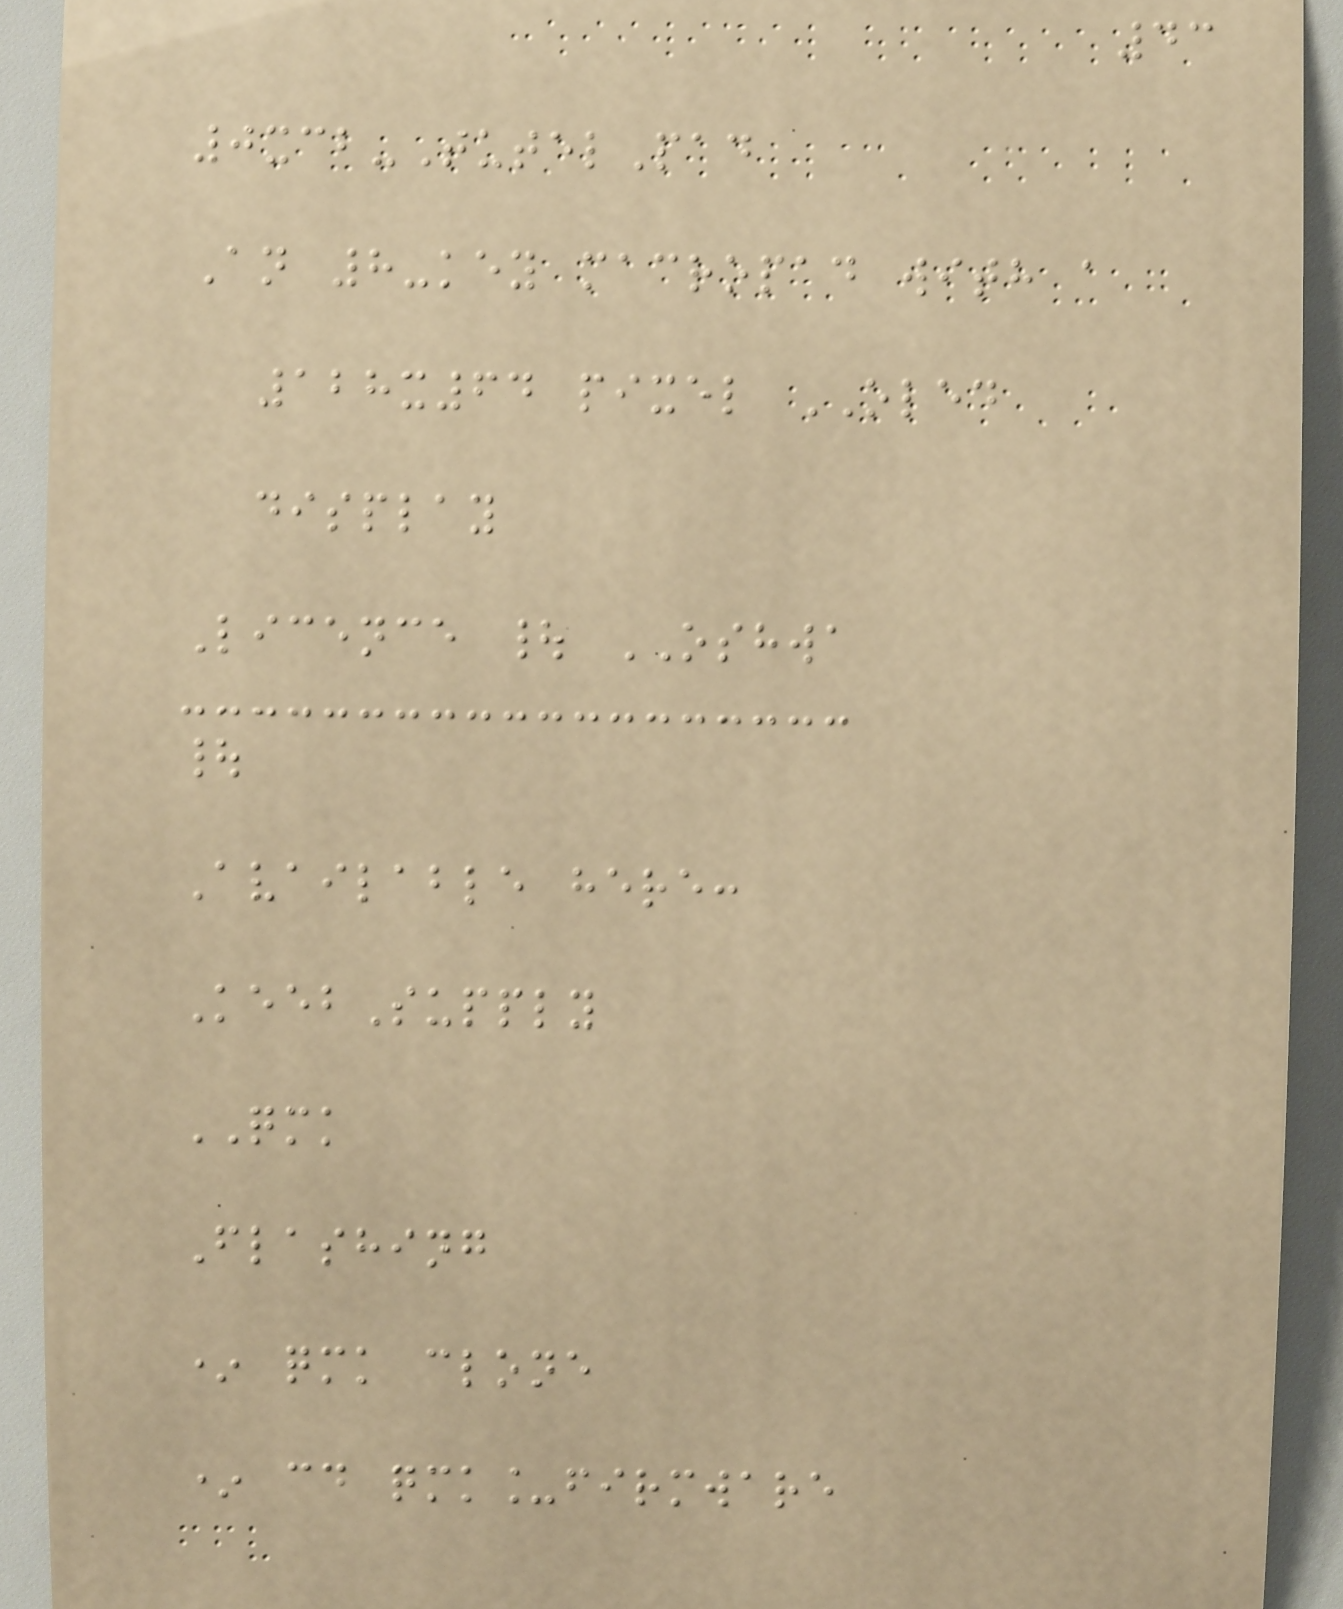43
0xcb-TutelPad
An 8-key macropad with a
128x64 pixel OLED
display
Licence | OSHWA
|
Available here:
KeebSupply
QMK
Flashing
* qmk clone
* cd qmk_firmware
